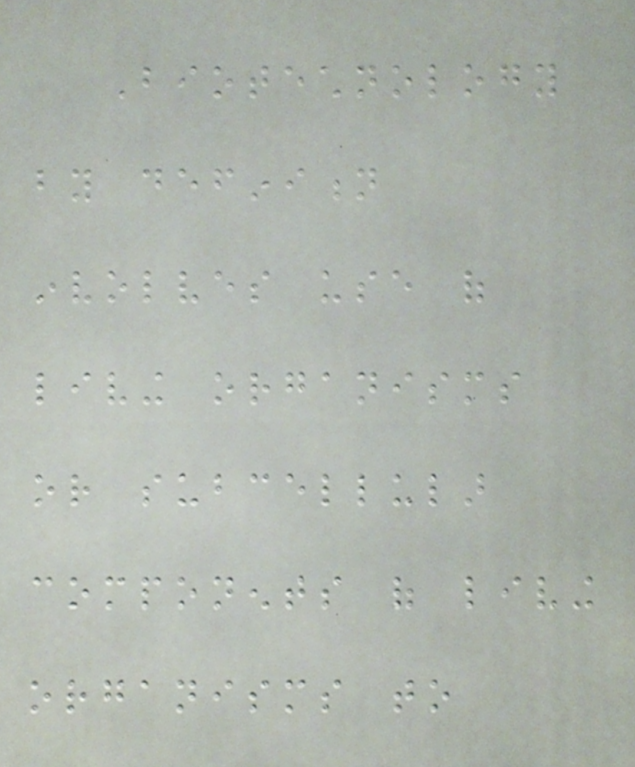Biotechnology
by definition
involves use of
living organisms
or subcellular
components of living
organisms to
